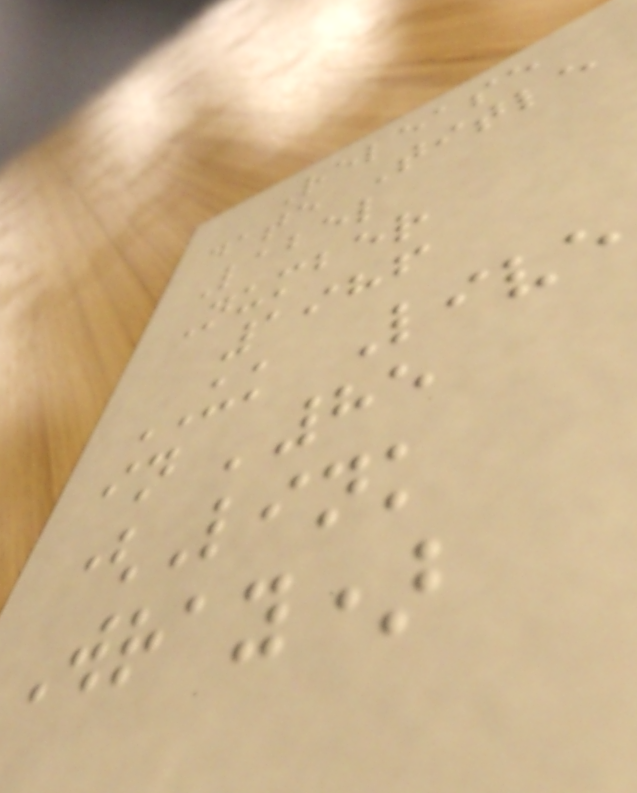Release
date Title
Label
Number
1986
UK Live
in '85
(Link
Wray)
